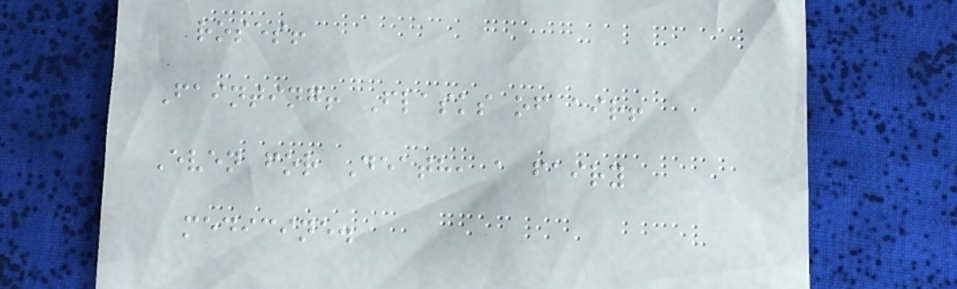roses!
Fainting! Flasks of air!
Even for Death, a fairy
medicine.
